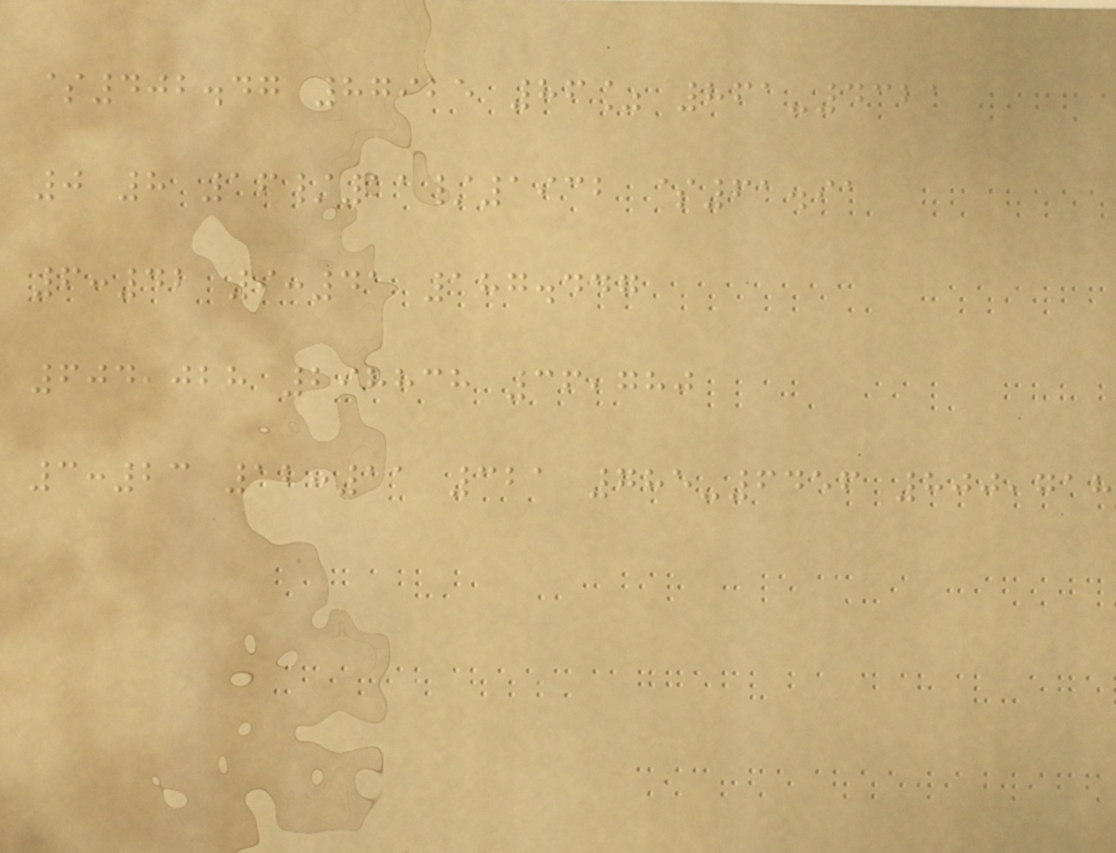$402.47 87925 86% 861-4321
0 8 16/11/1932 $61.91
6:42 9:41 187.447
604,028 298838 36,780
3:23 12:11 321 785-6456 800,718
